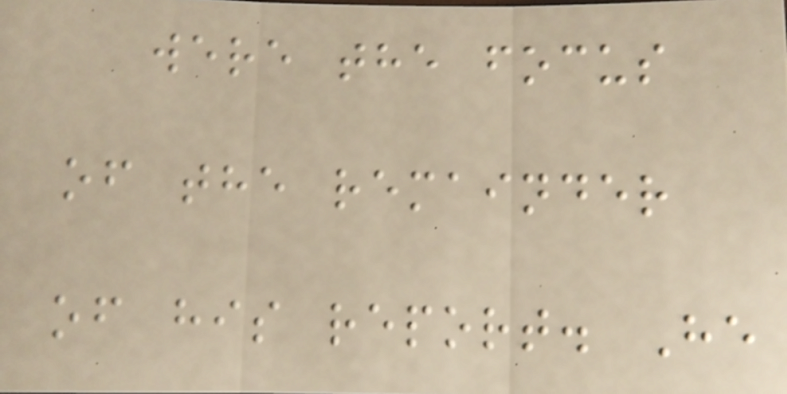were the focus
of the remainder
of his report. He
